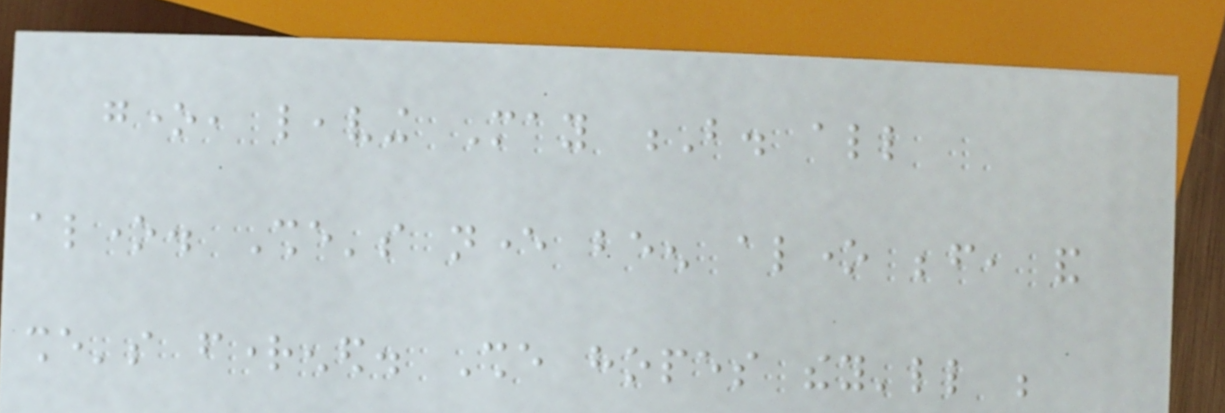gone, leaving May B. all
alone. She's never been alone before, and
she's frightened. She hopes they'll be
